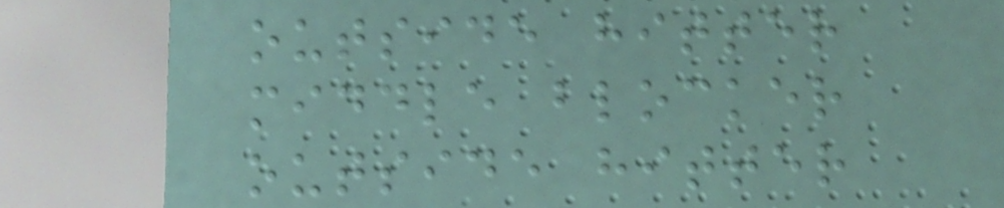outside hitter
middle blocker
outside hitter
